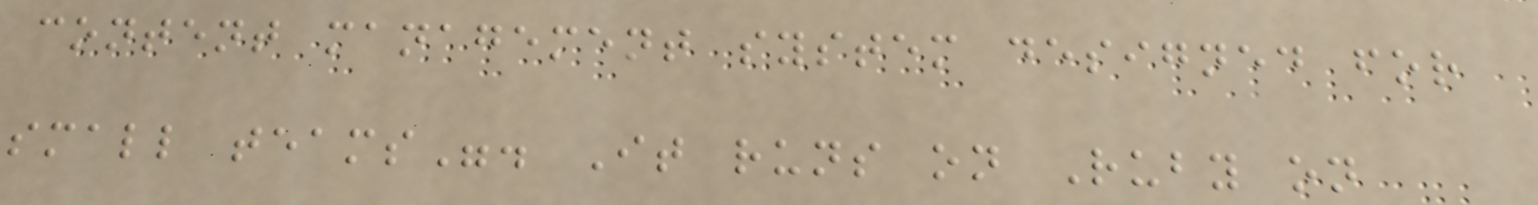content management system designed for
small teams". It runs on Ruby on
